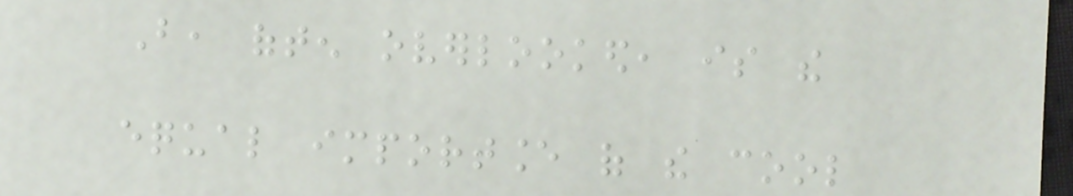But, often overlooked, is the
equal importance of the cool
